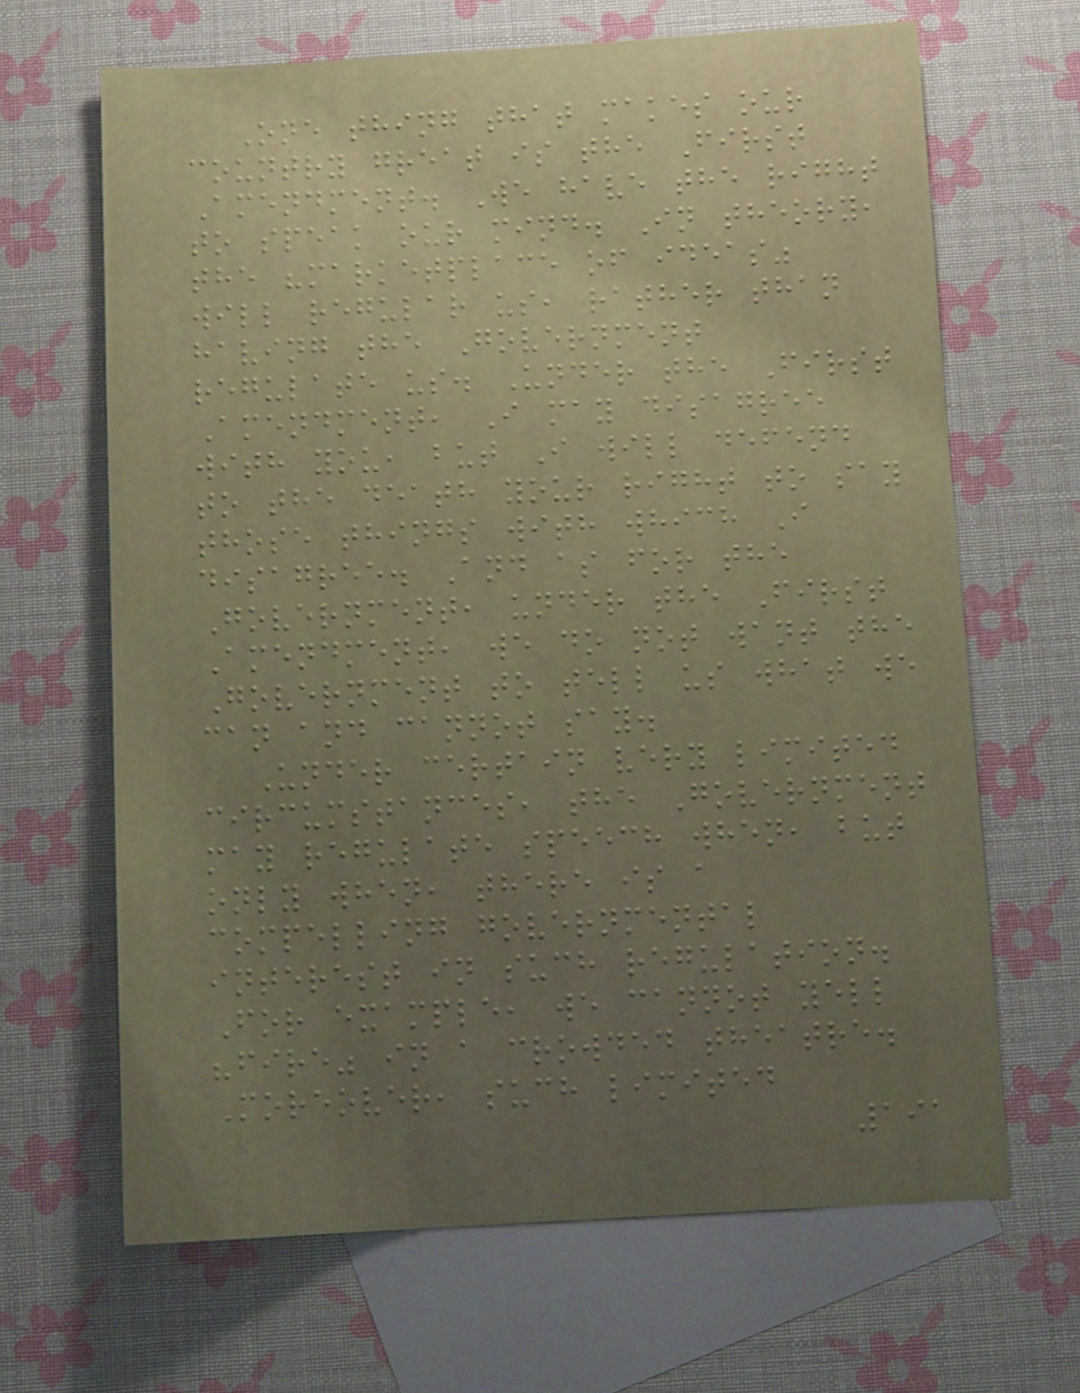One thing that makes our
country great is the First
Amendment. We have the right
to speak our mind. In theory,
the "marketplace of ideas"
will regular us, rather than
having the Government
regulate us. Under the First
Amendment, I may disagree
with you, but I will defend
to the death your right to say
those things with which I
disagree. And as for the
Government, under the First
Amendment, we do not want the
Government to tell us what we
can and cannot say.
Under certain very limited
circumstances, the Government
may regulate speech when, but
only when, there is a
compelling governmental
interest in such regulation.
For example, we cannot yell
"fire" in a crowded theatre.
Moreover, such limited
191
